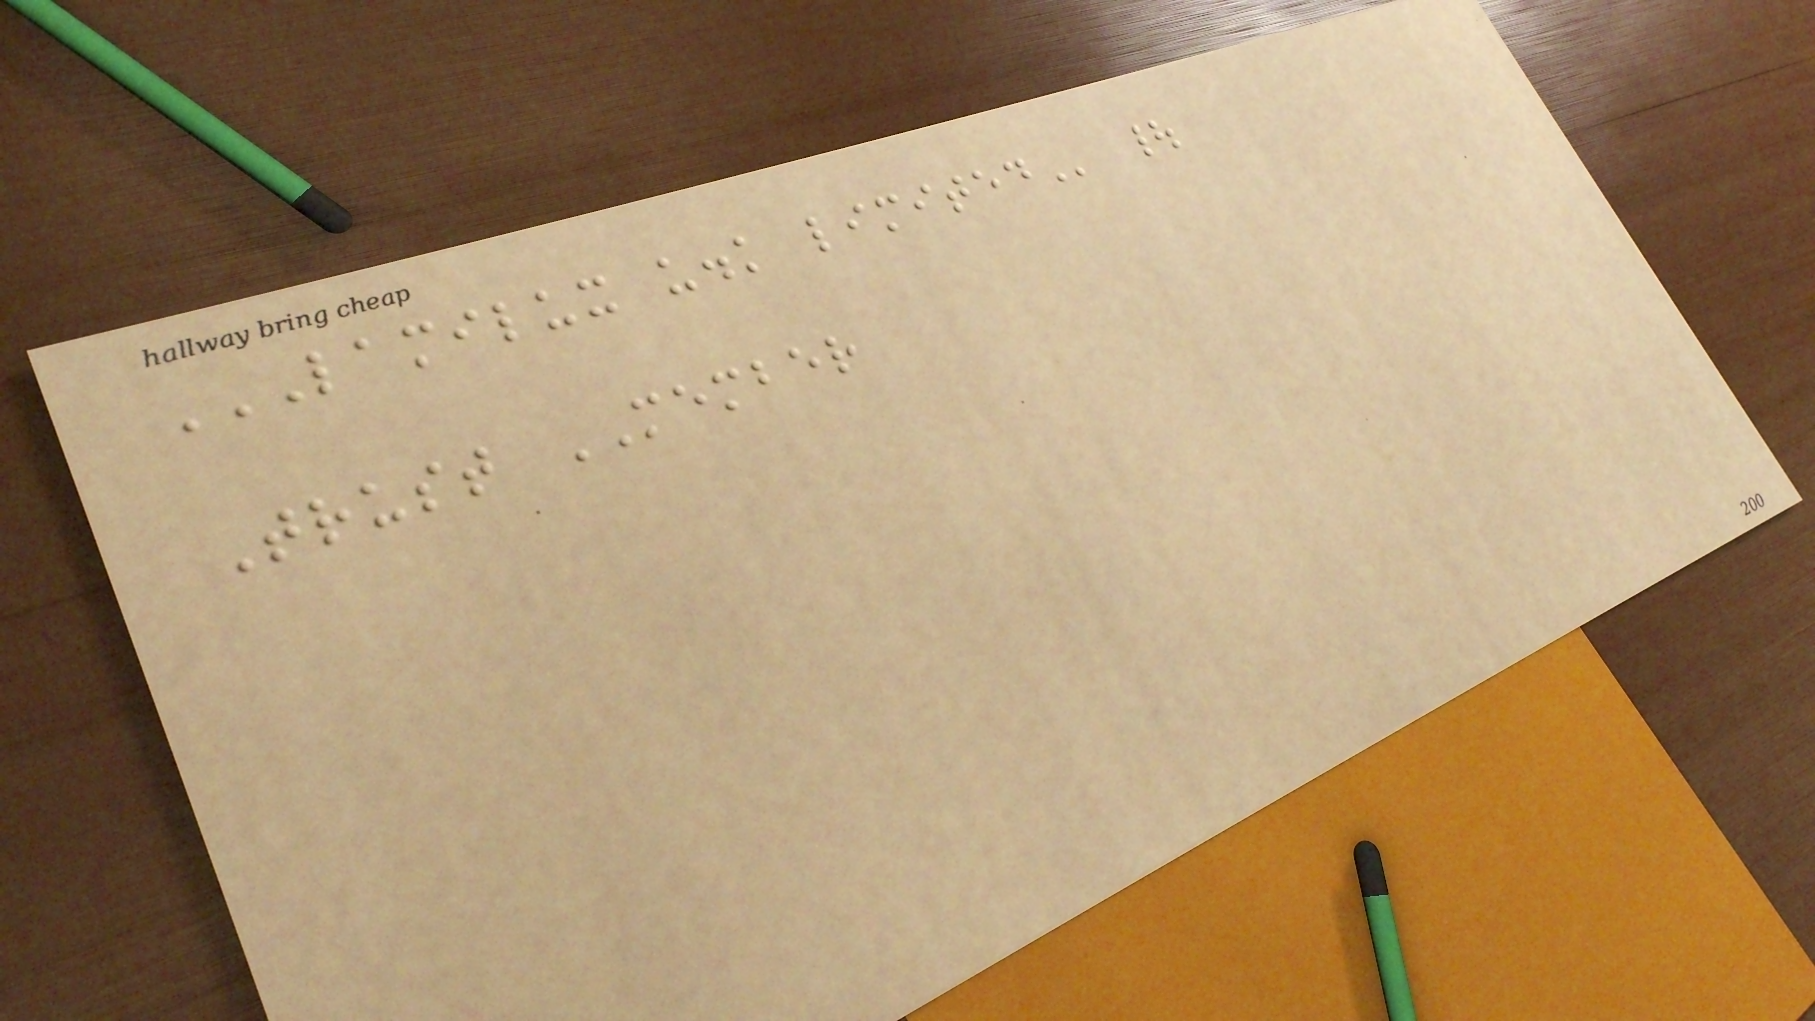LAMILUX U.K LIMITED |
Trust MEMBER
